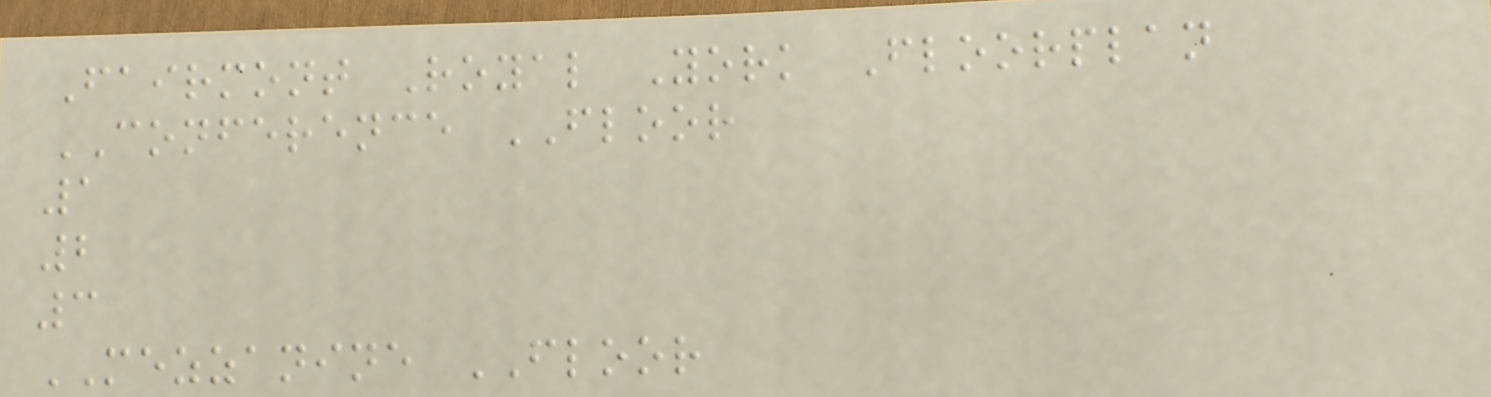Fairmont Royal York Floorplan
CONFERENCE FLOOR
1
2
3
MEZZANINE FLOOR
